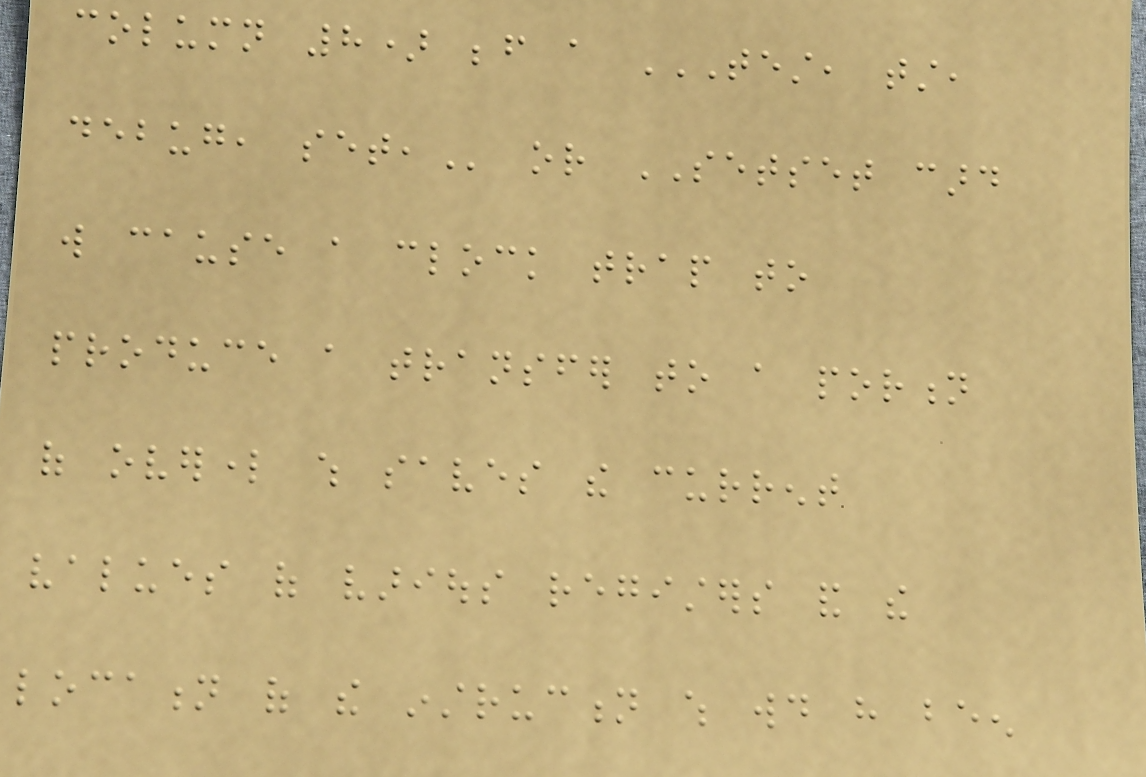column 8) before a TEST, TST,
DEBUG, SET, or SETSET card
will cause a clock trap to
produce a transfer to a portion
of overlord which saves the current
values of various registers and the
location of the instruction which would have been
